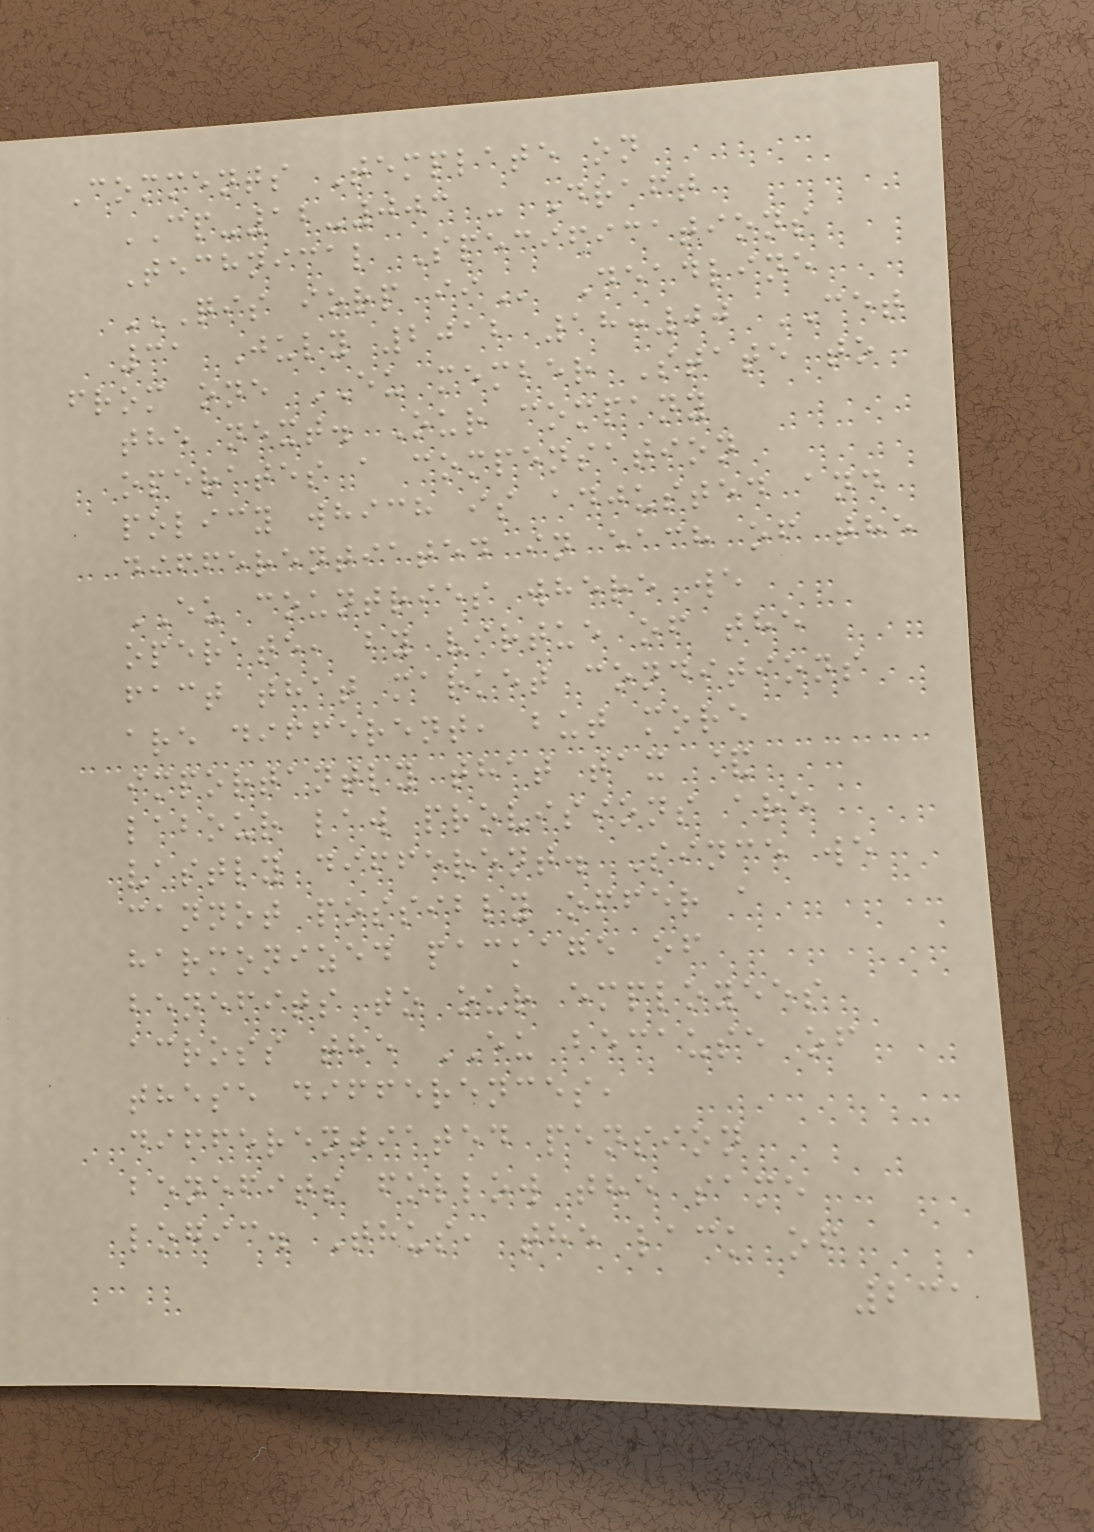Comments Template on
CP-12-003 - Draft
Technical Specifications
QIS IORP II Deadline
31 July 2012 18:00 CET
from one EU member State to
the next. Our company
operates a compensation
policy which is adjusted and
differentiated in each of the
EU countries where we
operate, by virtue of the
fact that market conditions
are different, but more
importantly that tax &
labour law provisions are
vastly different. Since we
cannot possibly offer a
harmonized package of
benefits to our employees
across the EU because of
these differences,
differentiated pension
benefits follow the same
logic. Thus, the lack of
231
